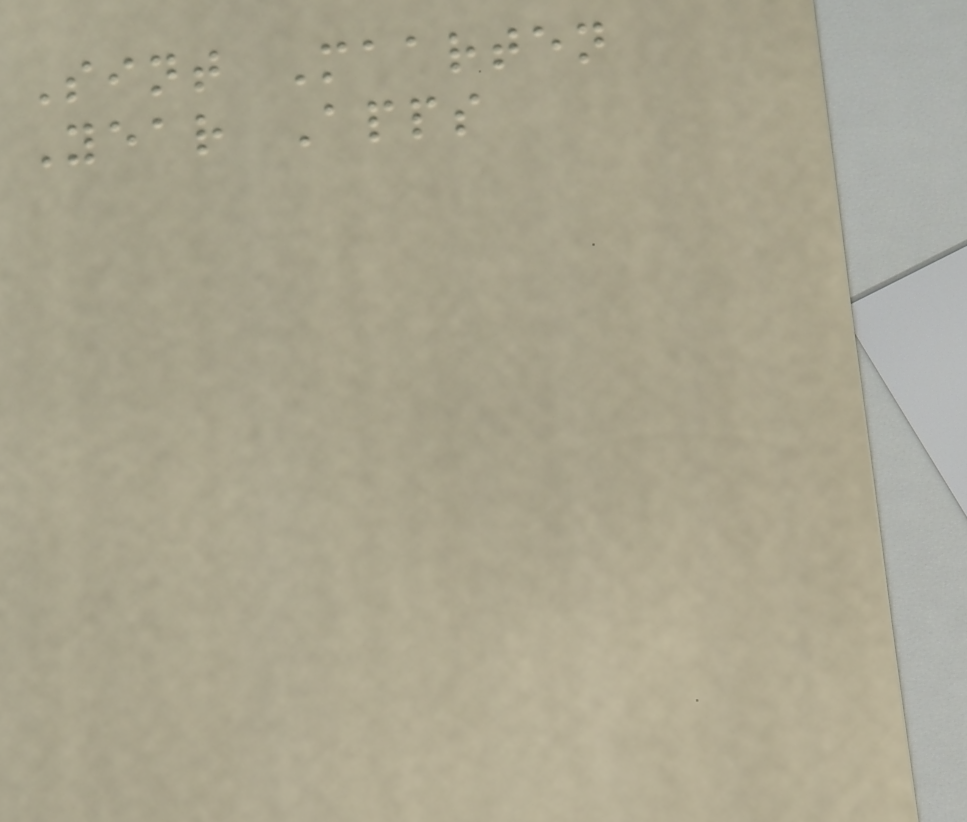Sint Maarten
Year Apps
